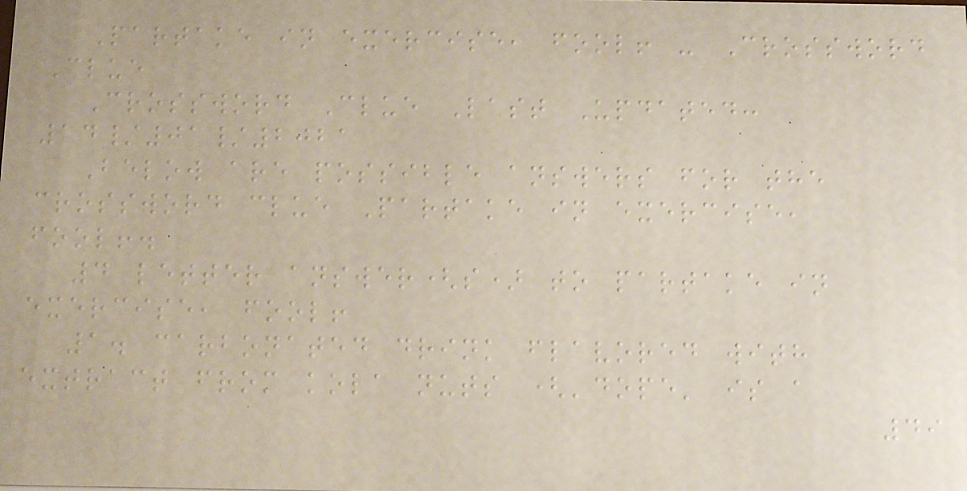Partake in exercise, fool! - Crossword
Clue
Crossword Clue Last Updated:
14/01/2021
Below are possible answers for the
crossword clue Partake in exercise,
fool!.
4 letter answer(s) to partake in
exercise, fool!
1. carbonated drink flavored with
extract from kola nuts ('dope' is a
49
